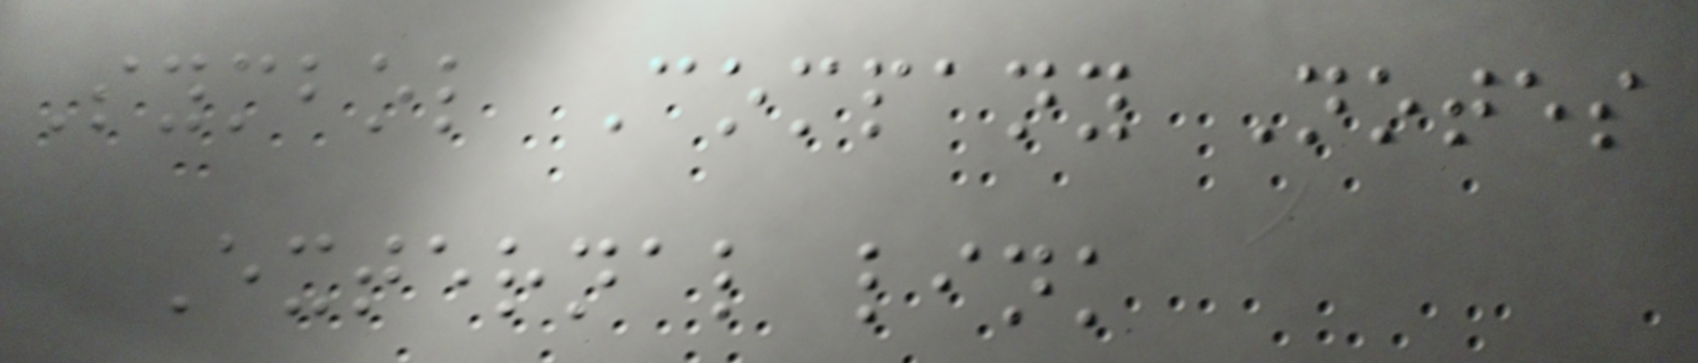Symbol Company Notes
External link
